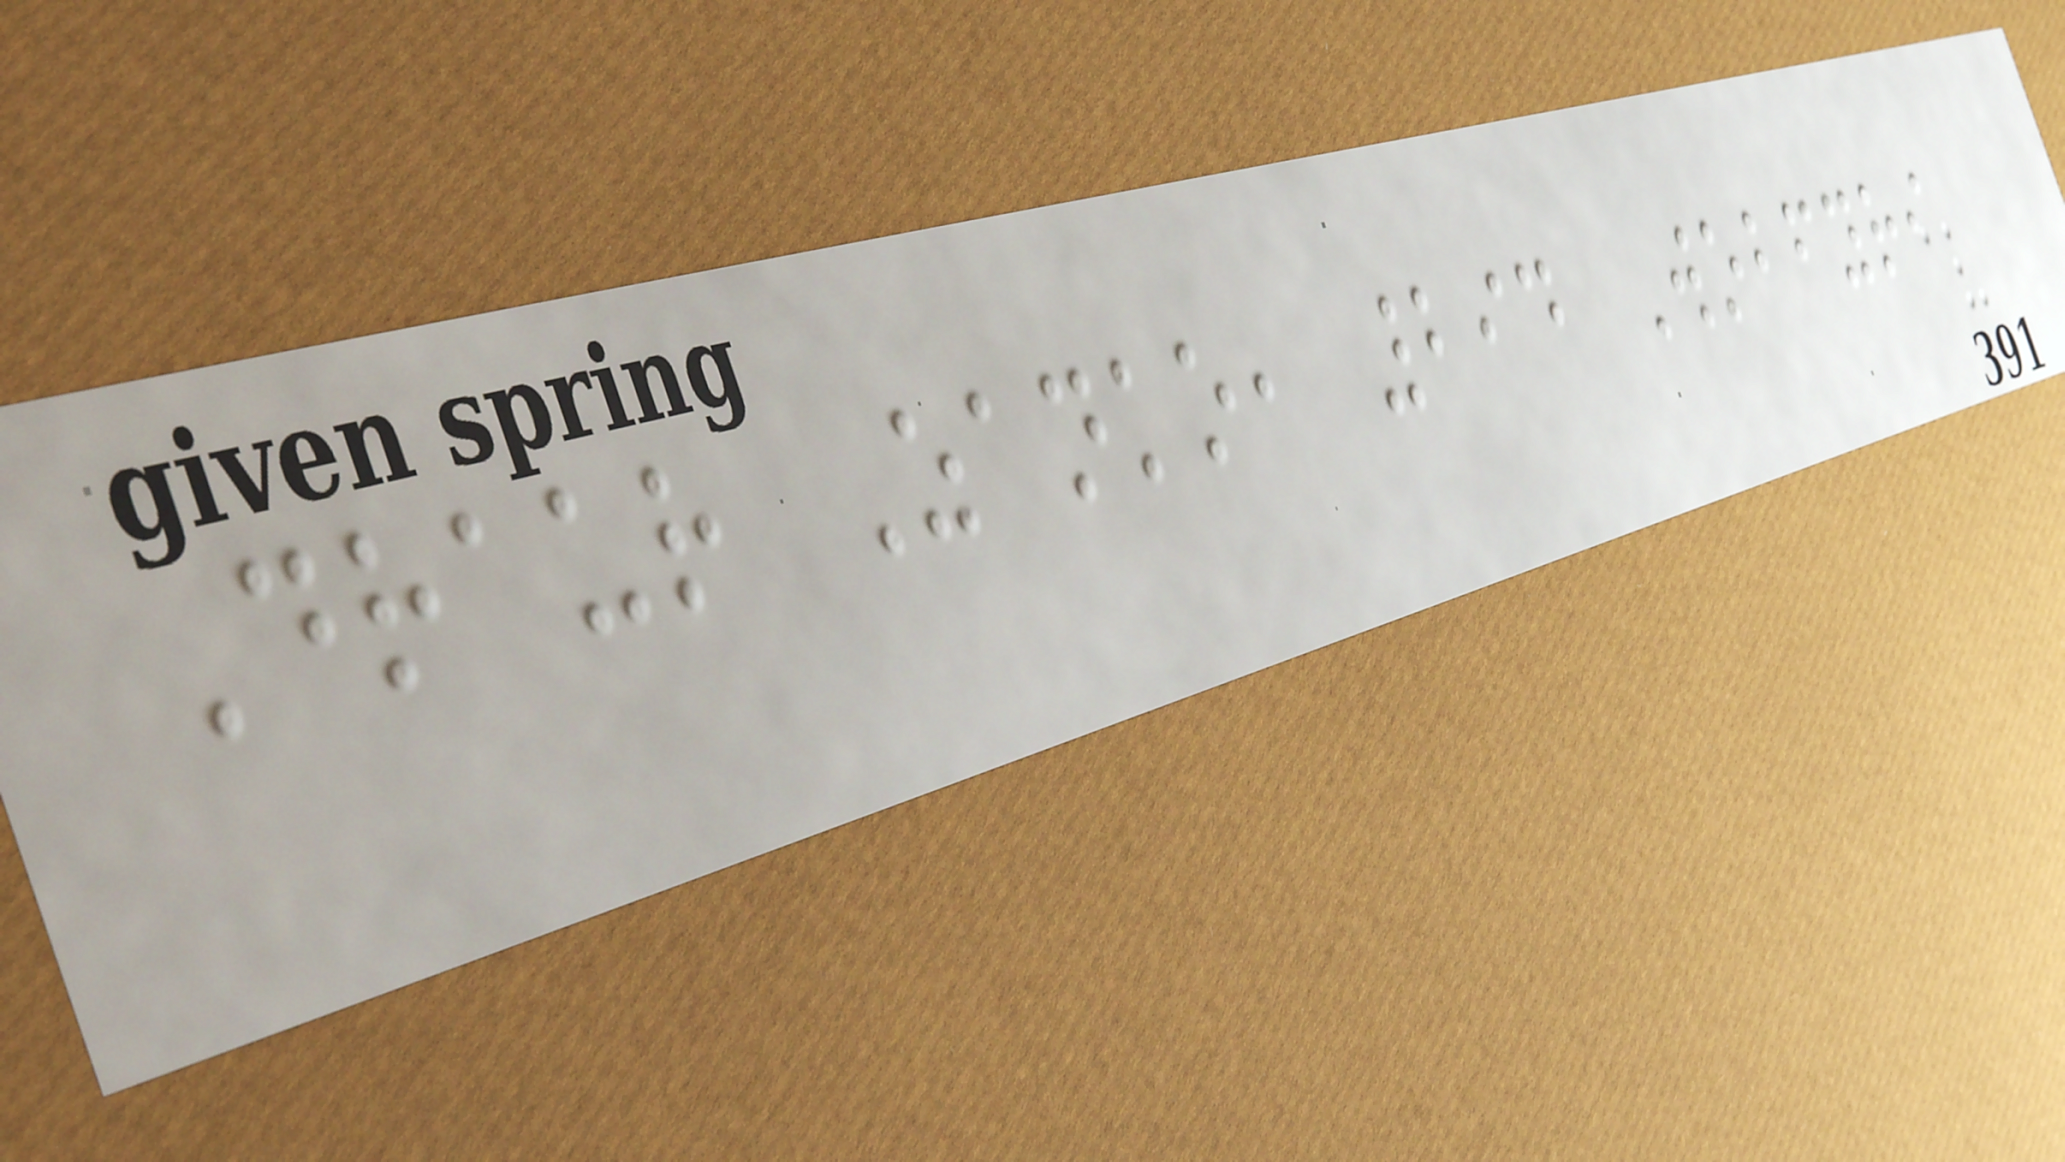Draur Zanko, 294 Wobfyri
